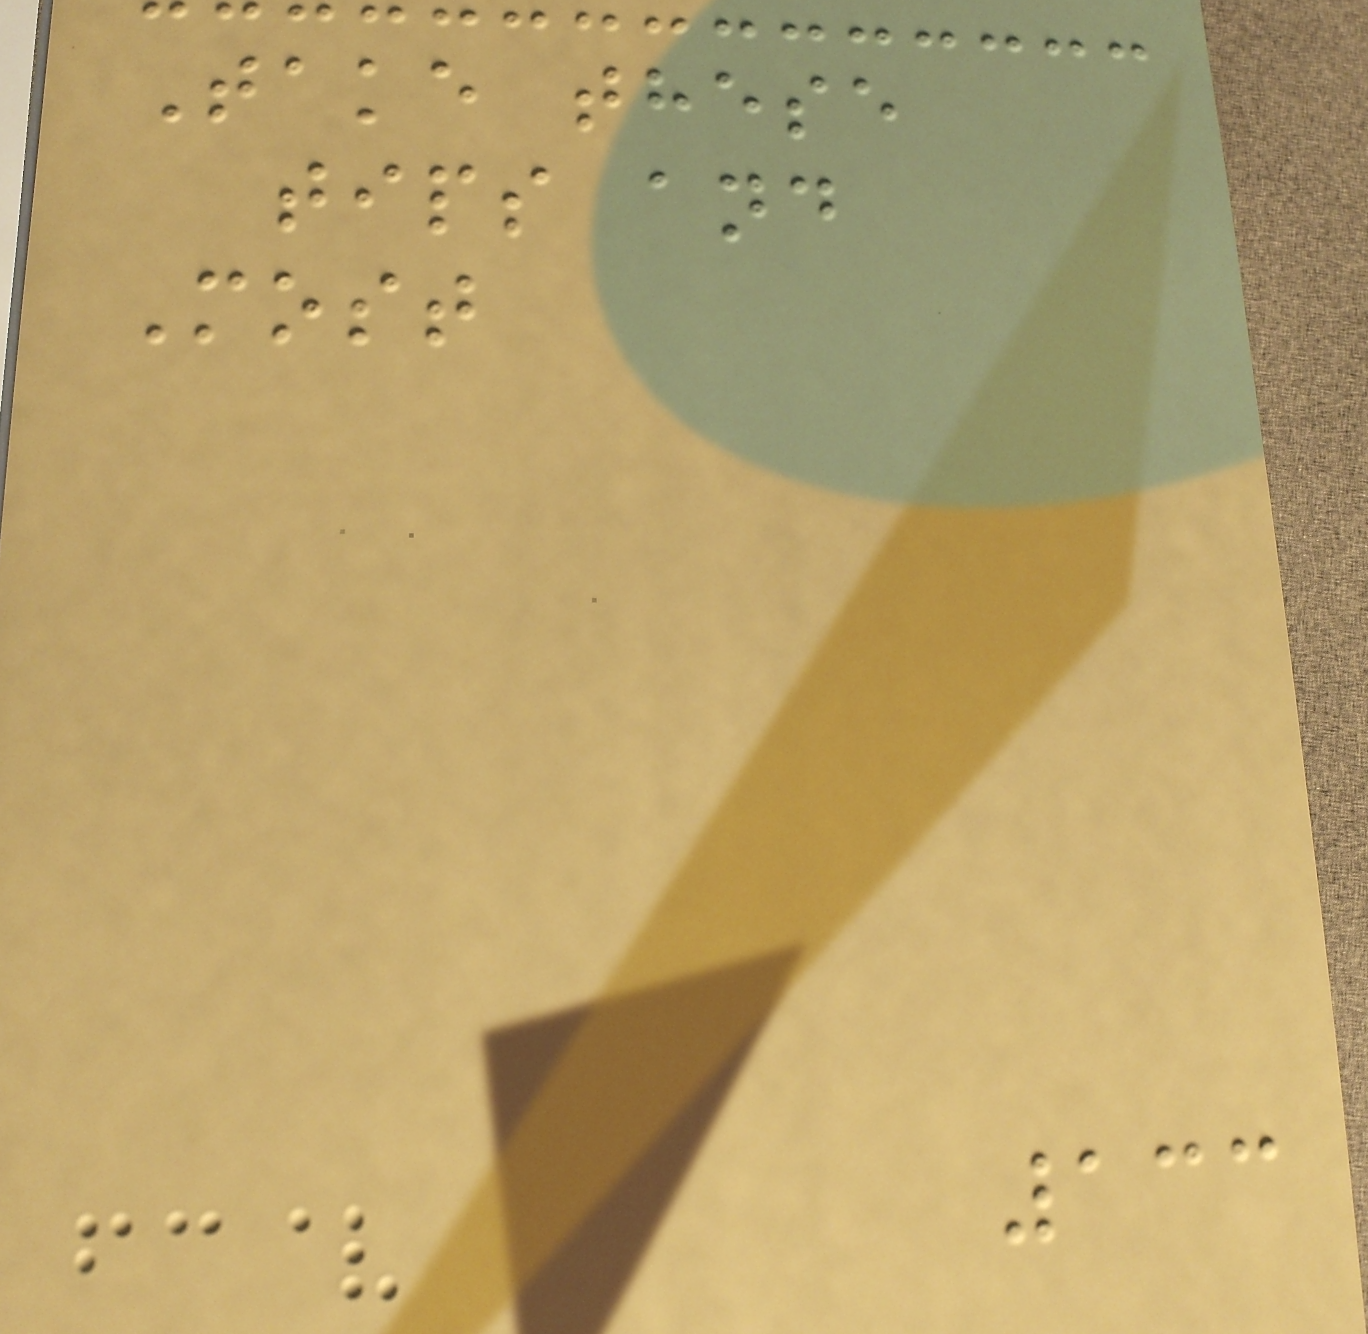Take these
tips and
Most
133
